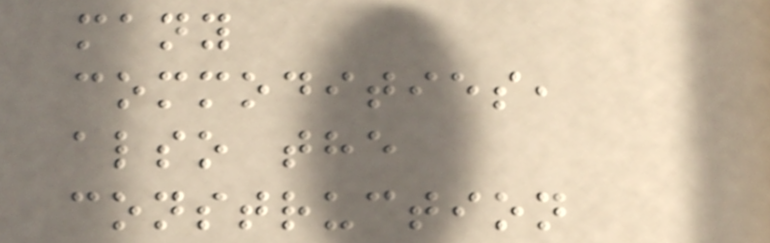many
commodities,
also the
construction
